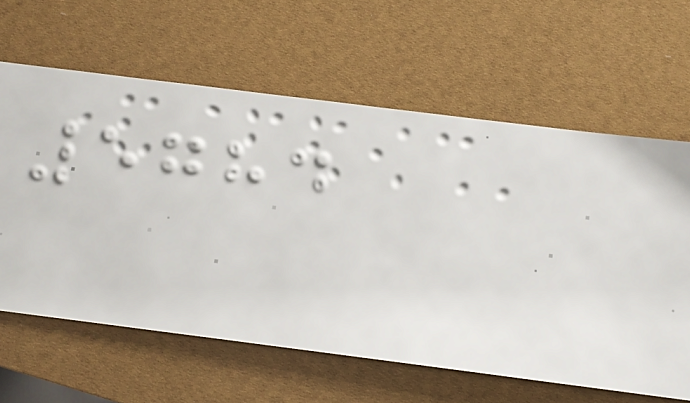5784
